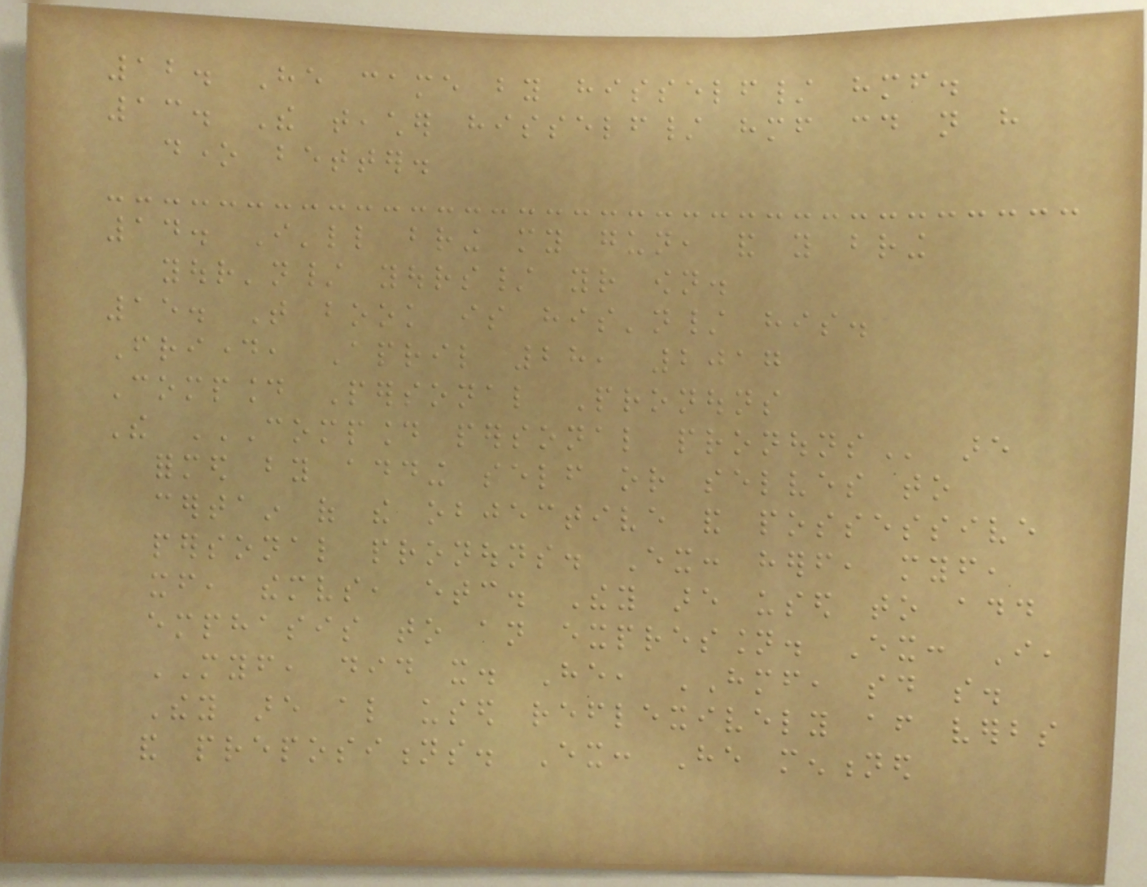12. He came by hisself/ himself.
13. The teacher hisself/ himself could not have
done better.
14. I'll bring my gun, and you bring
your'n/ yours/ your own.
15. That book is his'n/ his.
Friday, April 28, 2017
Compound Personal Pronouns
The COMPOUND PERSONAL PRONOUNS are
formed by adding self or selves to
certain of the objective and possessive
personal pronouns. Ex: herself, myself,
itself, themselves, etc. They are used to add
emphasis to an expression. Ex: I,
MYSELF, did it. He, HIMSELF, said so.
They are also used reflexively after verbs
and prepositions. Ex: He mentioned
